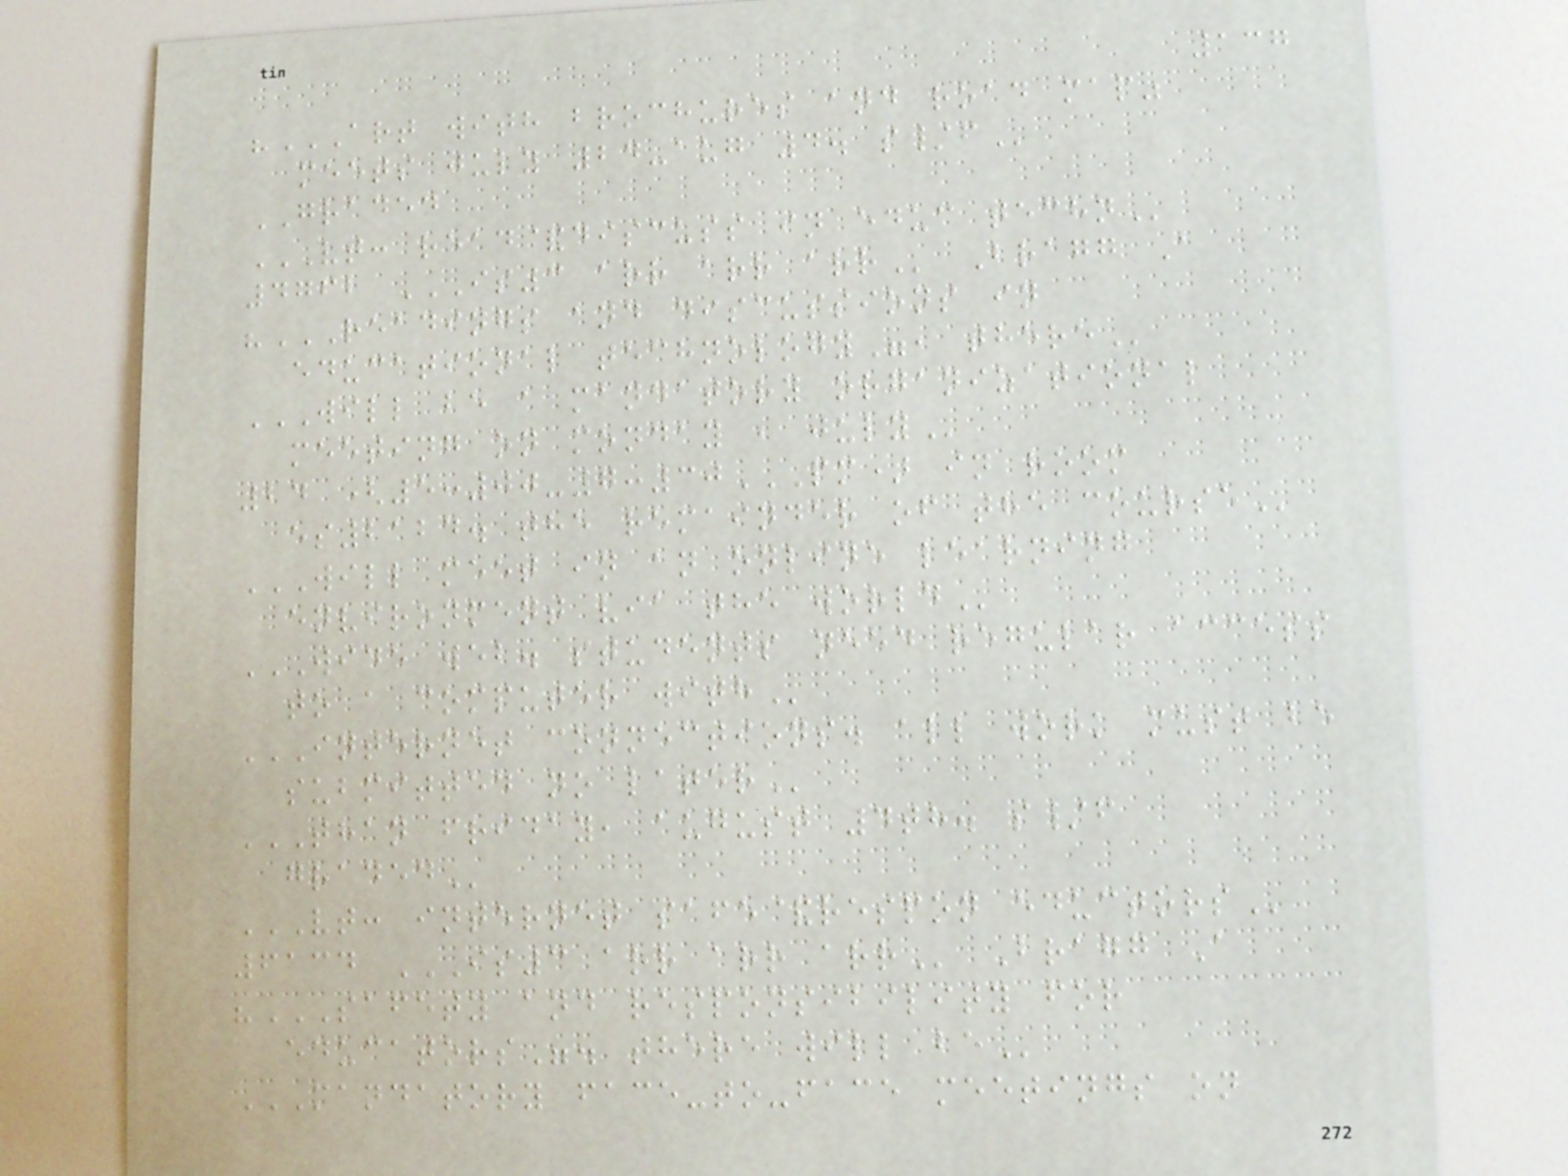137
"ART WITH BROCHURES AND ROAD MAP"
MEETS JULY 24-AUG 4. S/F
GRADED
VT: READ&DISCUSS IN EDUC TECHN
4762 IS3 ARR ARR ARR Bragg A
"READINGS AND DISCUSSIONS IN
EDUCATIONAL TECHNOLOGY", THERE
WILL BE A MANDATORY ORGANIZATIONAL
MEETING ON MONDAY , JULY
24 (5:00-7:30PM) IN ROOM
ES2124. THE REMAINDER OF THE COURSE
WILL MEET IN AN ONLINE LEARNING
ENVIRONMENT VIA THE WORLD
WIDE WEB. STUDENTS NEED REGULAR ACCESS
TO A COMPUTER WITH
INTERNET CONNECTIONS. ALL WORK MUST BE
SUBMITTED NO LATER
THAN FRIDAY, AUGUST 4TH. S/F
GRADED
VT: INTERNET SAFE&RESPON EDUCTORS
6134 IS3 ARR ARR ARR Bragg A
"SAFETY AND RESPONSIBILITY FOR
EDUCATORS". THERE WILL BE
MANDATORY FACE-TO-FACE MEETINGS ON
